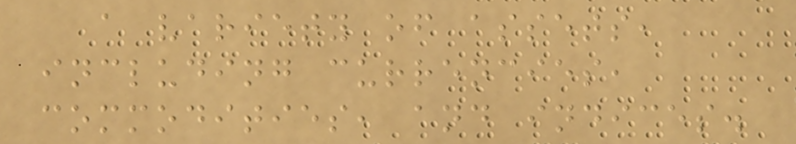a variety of assets,
including currencies,
commodities, and indices.
